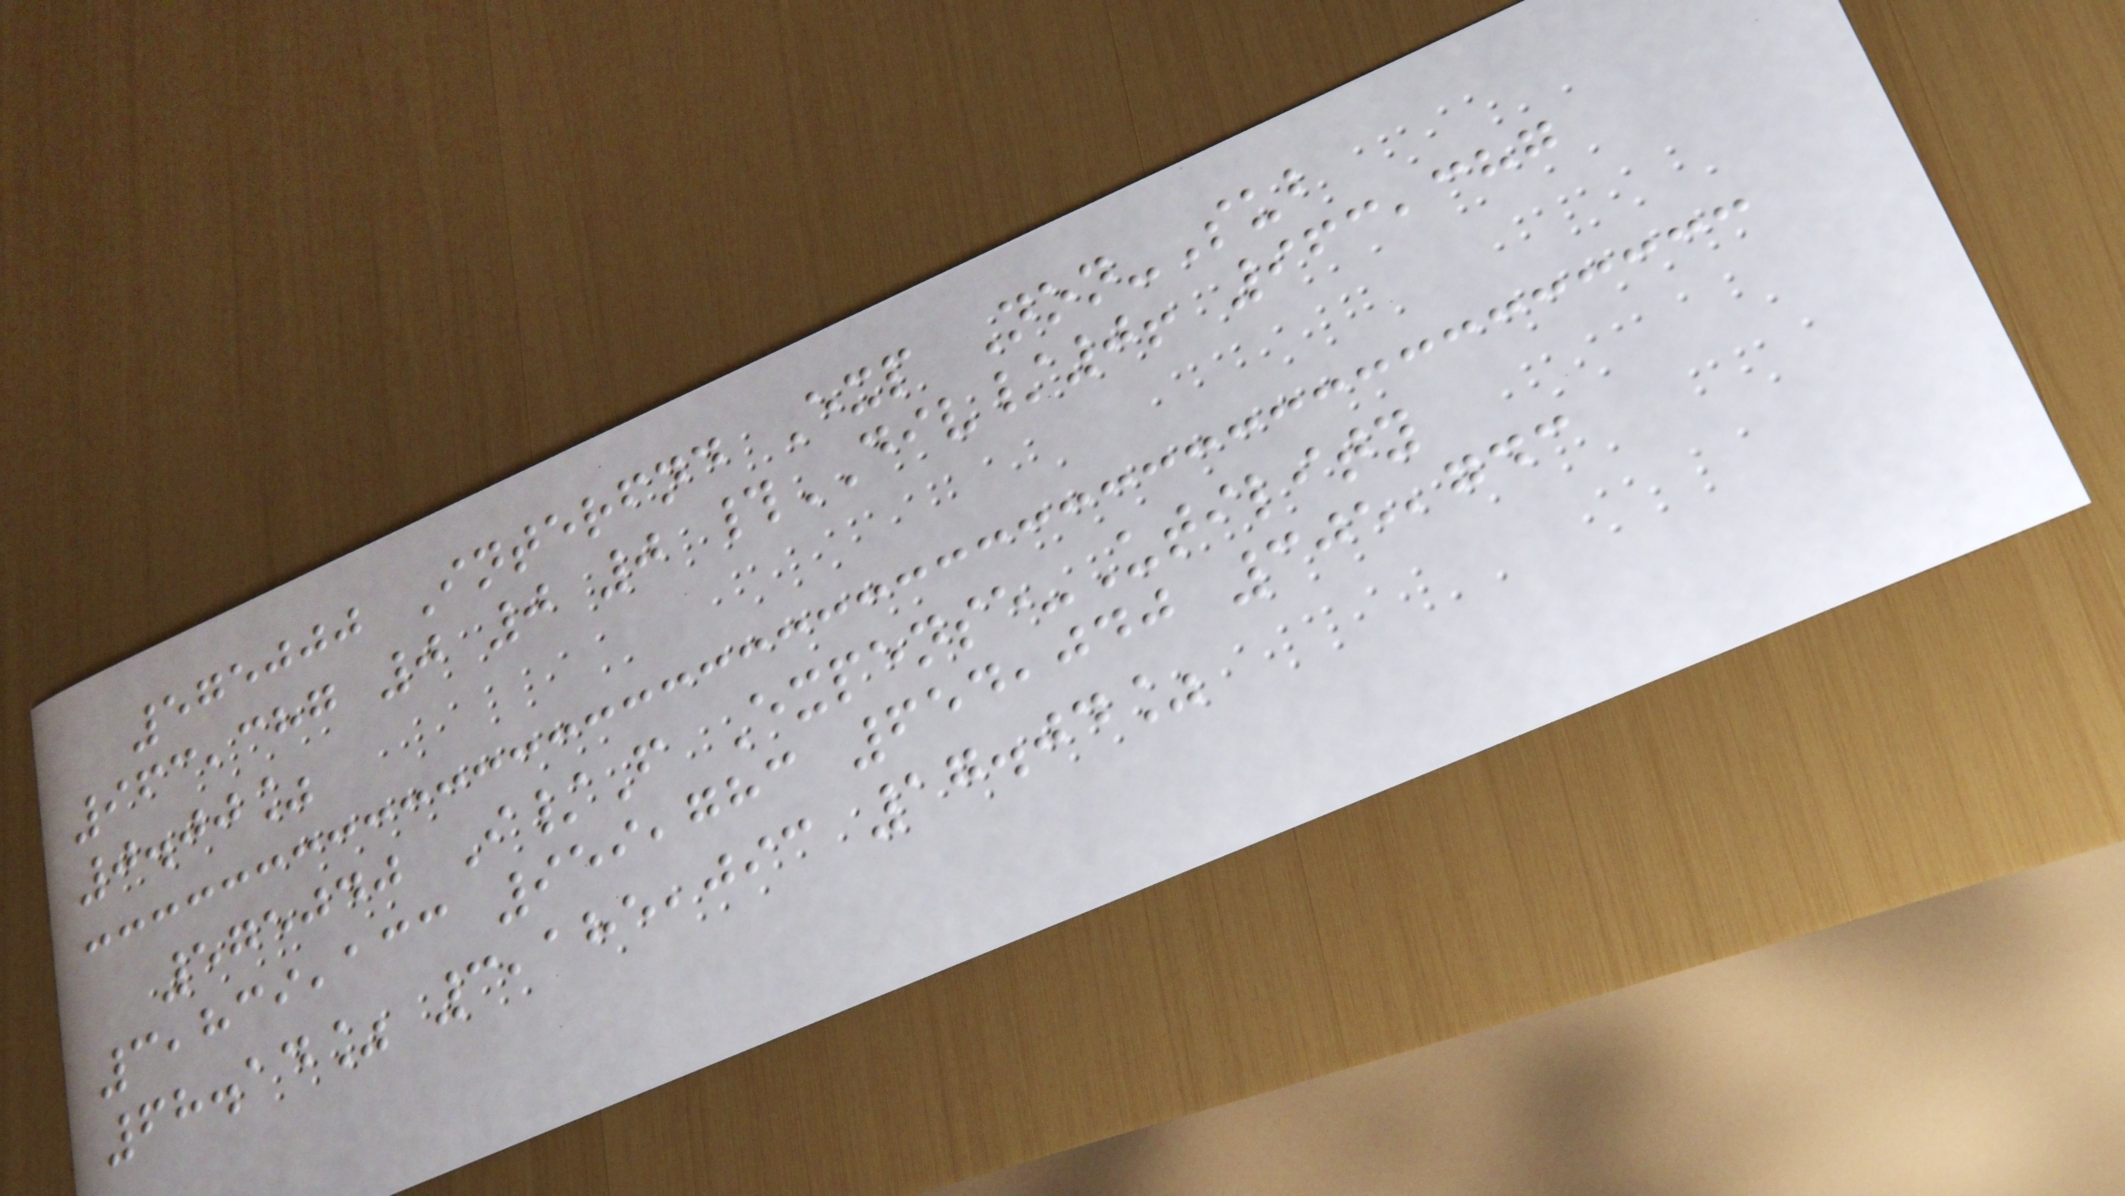575000 Interfnd Exp Non-Sub
963,387 0 0 0 #DIV/0! 963,387
0.00%
575040 I/F Expense-Utility
3,839,133 959,783 654,040 305,743
68.14% 3,185,093 17.04%
